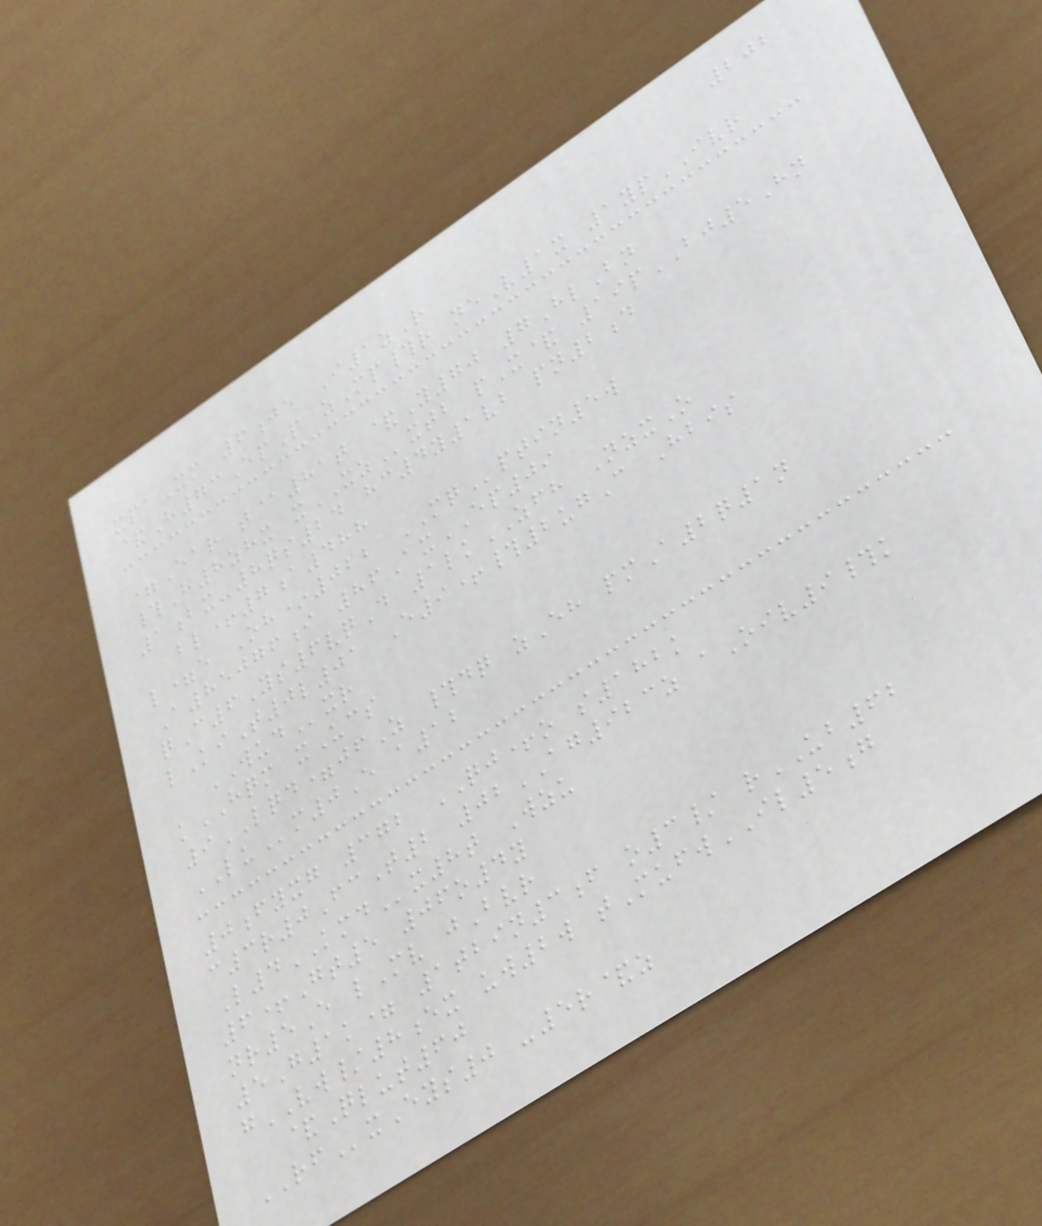202
xpaXm 6je I1zR
&H73EpP zMp#r neV1x 1ypIVR
=Ear t@81t &Y70 7HlBn
#H8zhx xXZxtb pX& 19pBJ5Hn
1bx-8qs24 hc4y1vb pn2d
bl+7a488
l=e Oh*022 MQptin5w
A85076i 86AxEP09
qC6Ys6vqD 1lkZFH NzxO
lKiT0l01 E9+#2ugC Hbis
WUDxr
kHQM xUcs
9LQD=jfZ #dq zEh pmA2q1n
LUm0E a12
0fyxg 372 QJ+o s182k
c3r0FcT2 02AG923z aOiv9#k
L4KMDx8t Wzu
6+Gt5 06o4y
nr5E lMv jBvr
5G1k= 1tbin3f o3/ rUB62
gVW/8ex uw2w tMufwIL5g
&Qlut60
RFxEys0 -5r&z
